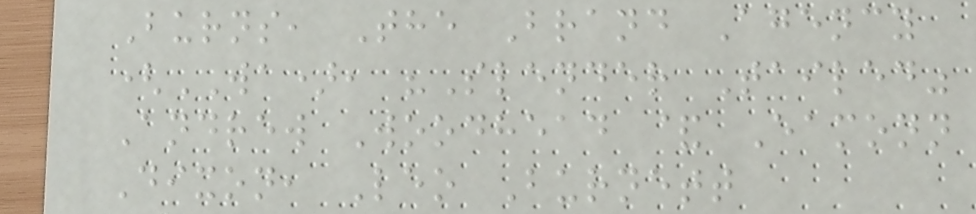Burns, The Brand Agency
(WA), "Slender Tailed"
Andrew Woodhead & Eamonn
Dixon, Leo Burnett
